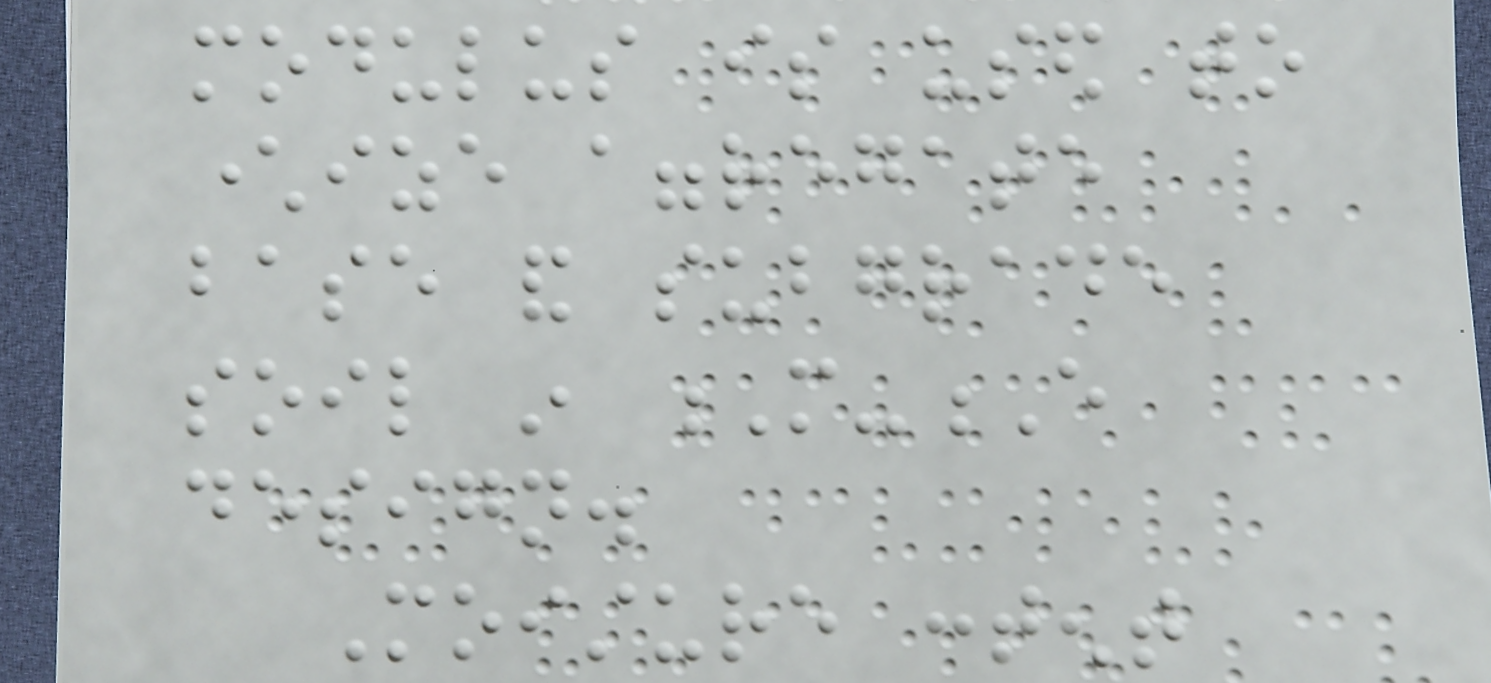modulus is used to
characterize aggregate
base and subgrade
soil in M-E
design.
Moisture content
